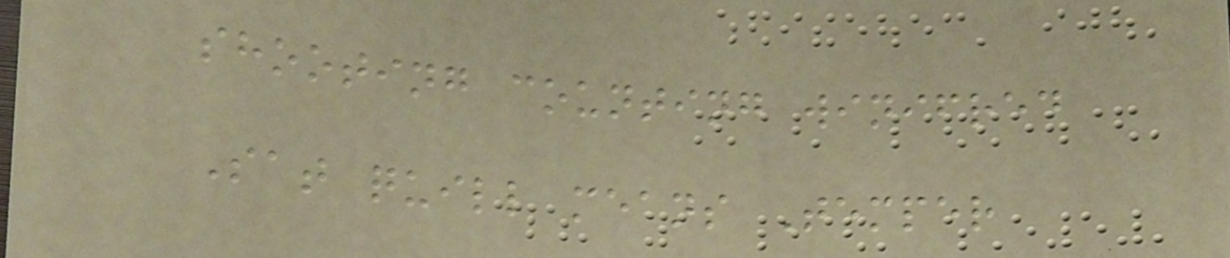shooting counting winifred
Sat quill means Temper
